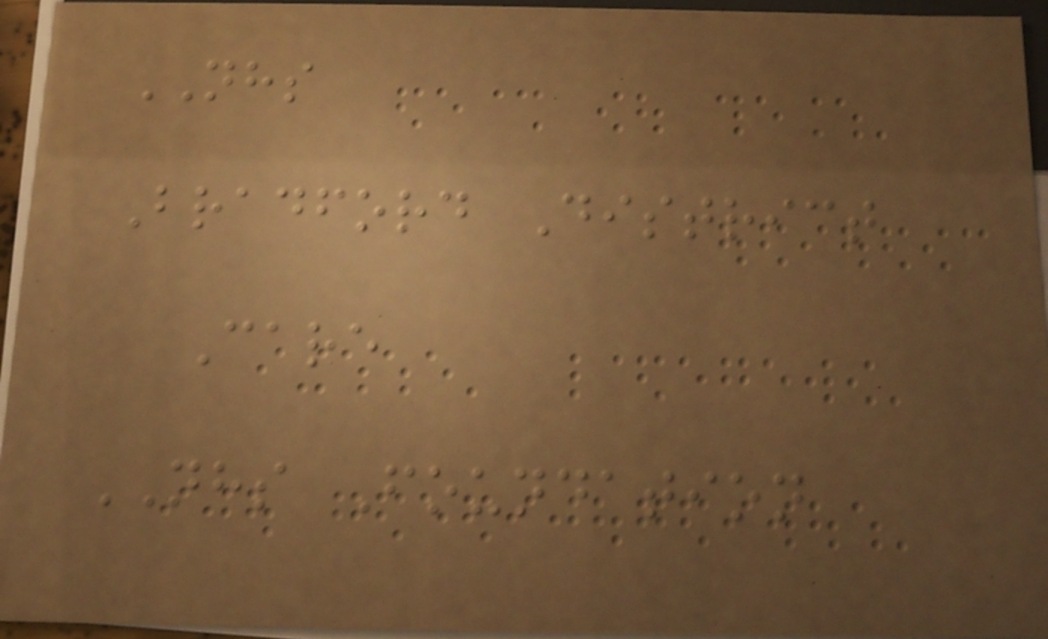NHS
Bradford District
Care
NHS Foundation
